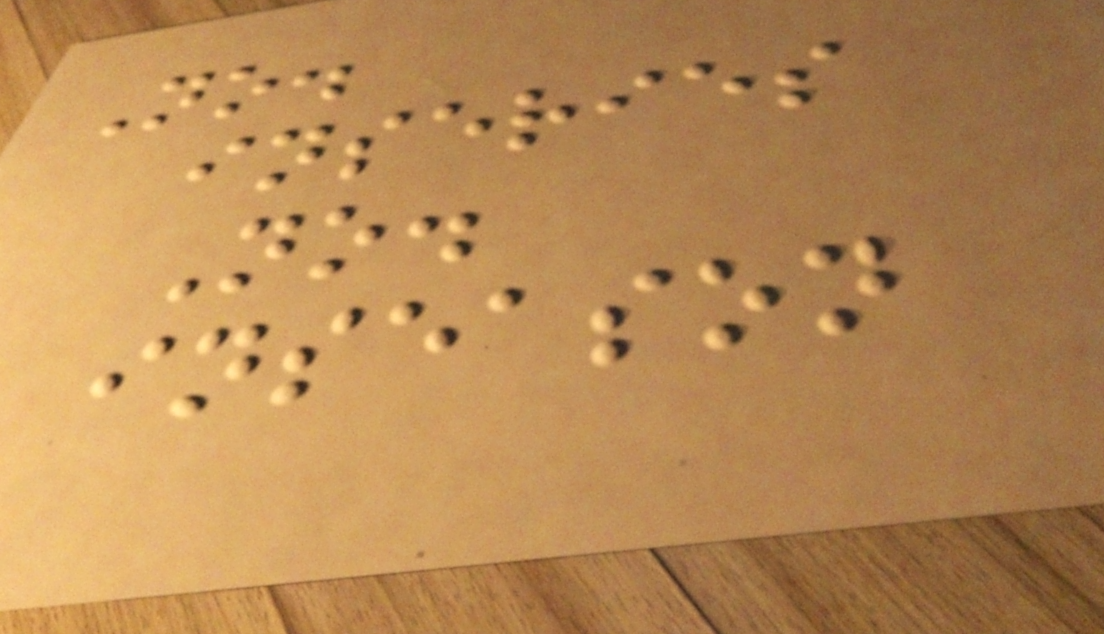No.
inseries
No.
inseason
